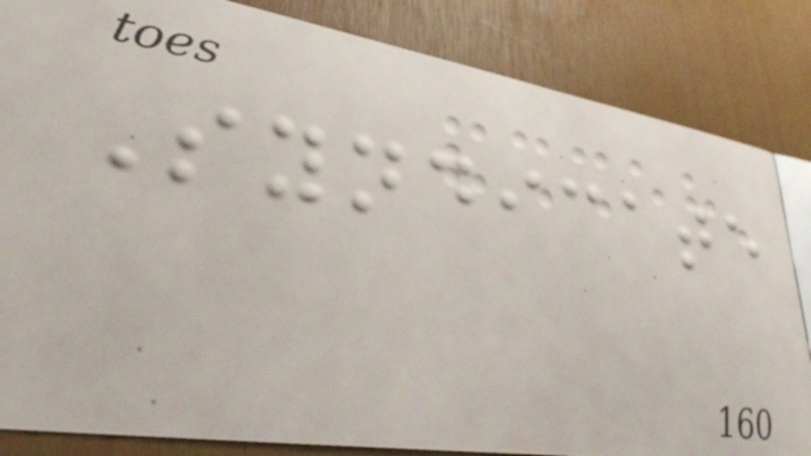Syndicate
